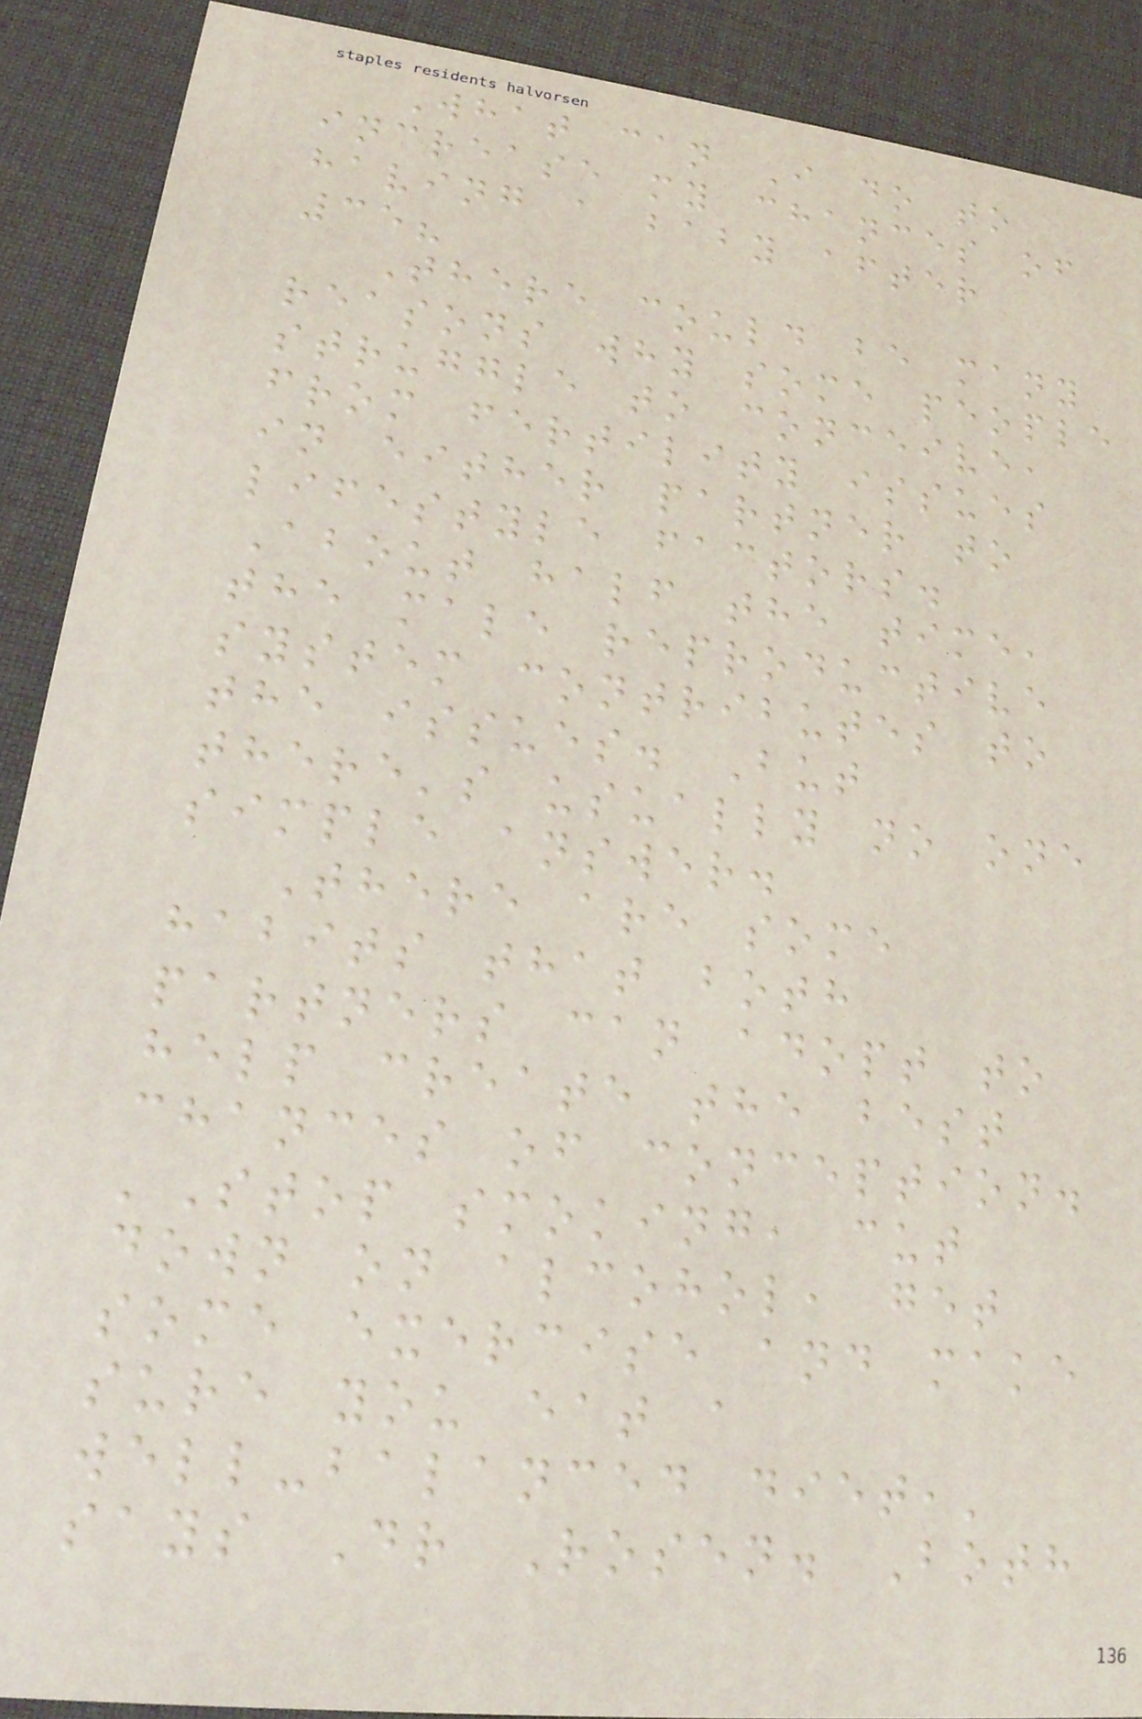What can I do to
increase my chances of
having a baby after
35?
There could be many
reasons why some people
struggle to conceive,
from fertility issues
in either partner to
lifestyle factors.
About half the time,
the male reproductive
system contributes to
the issues. But
there's usually no one
simple answer.
There are some
habits that both
partners can adopt to
help create the best
chances of conception.
'Stop smoking, cut
down on alcohol, get
some exercise and make
sure you eat a
well-balanced diet,'
says Dr Rosen. Both
